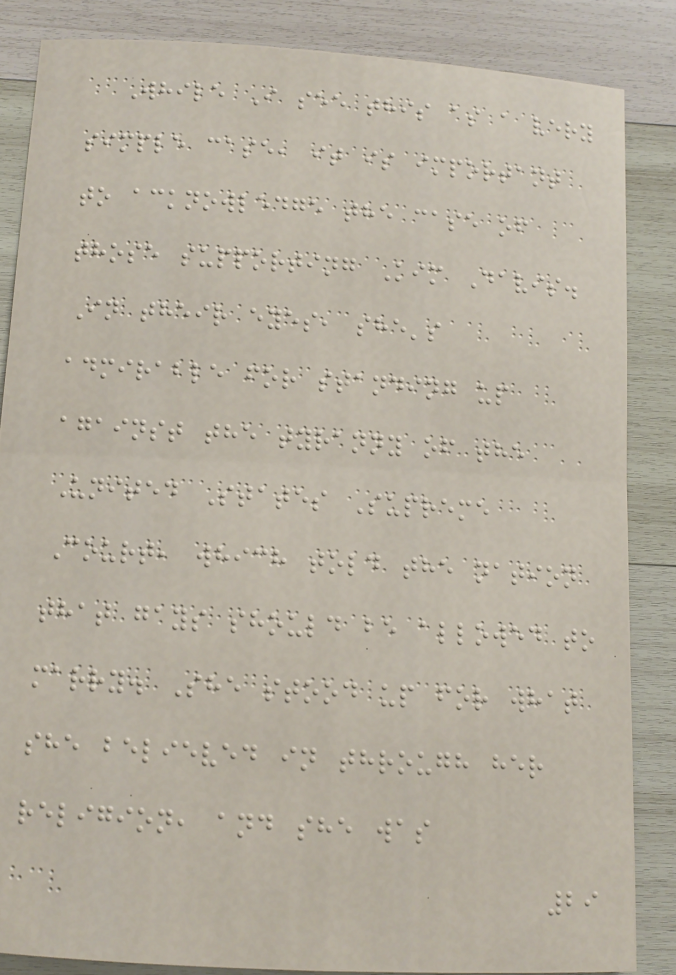While I see this as a very
simple case, it is important
to acknowledge the case of
those supporting Kim Davis.
In their eyes, she's
admirable for standing up
against the tyranny of the
United States Supreme
Court, which told the nation
that gays should be allowed to
marry. She stood up for what
she believed in through her
religion, and she was
29
